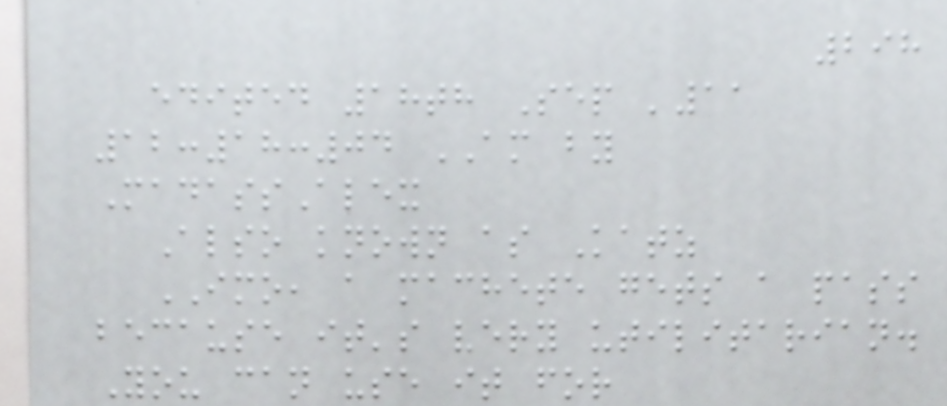298
edited 18th Sep '11
12:18:04 AM by
MadassAlex
Also known as Katz
IMO, a machete gets a pass
because it's very utilitarian.
You can use it for
